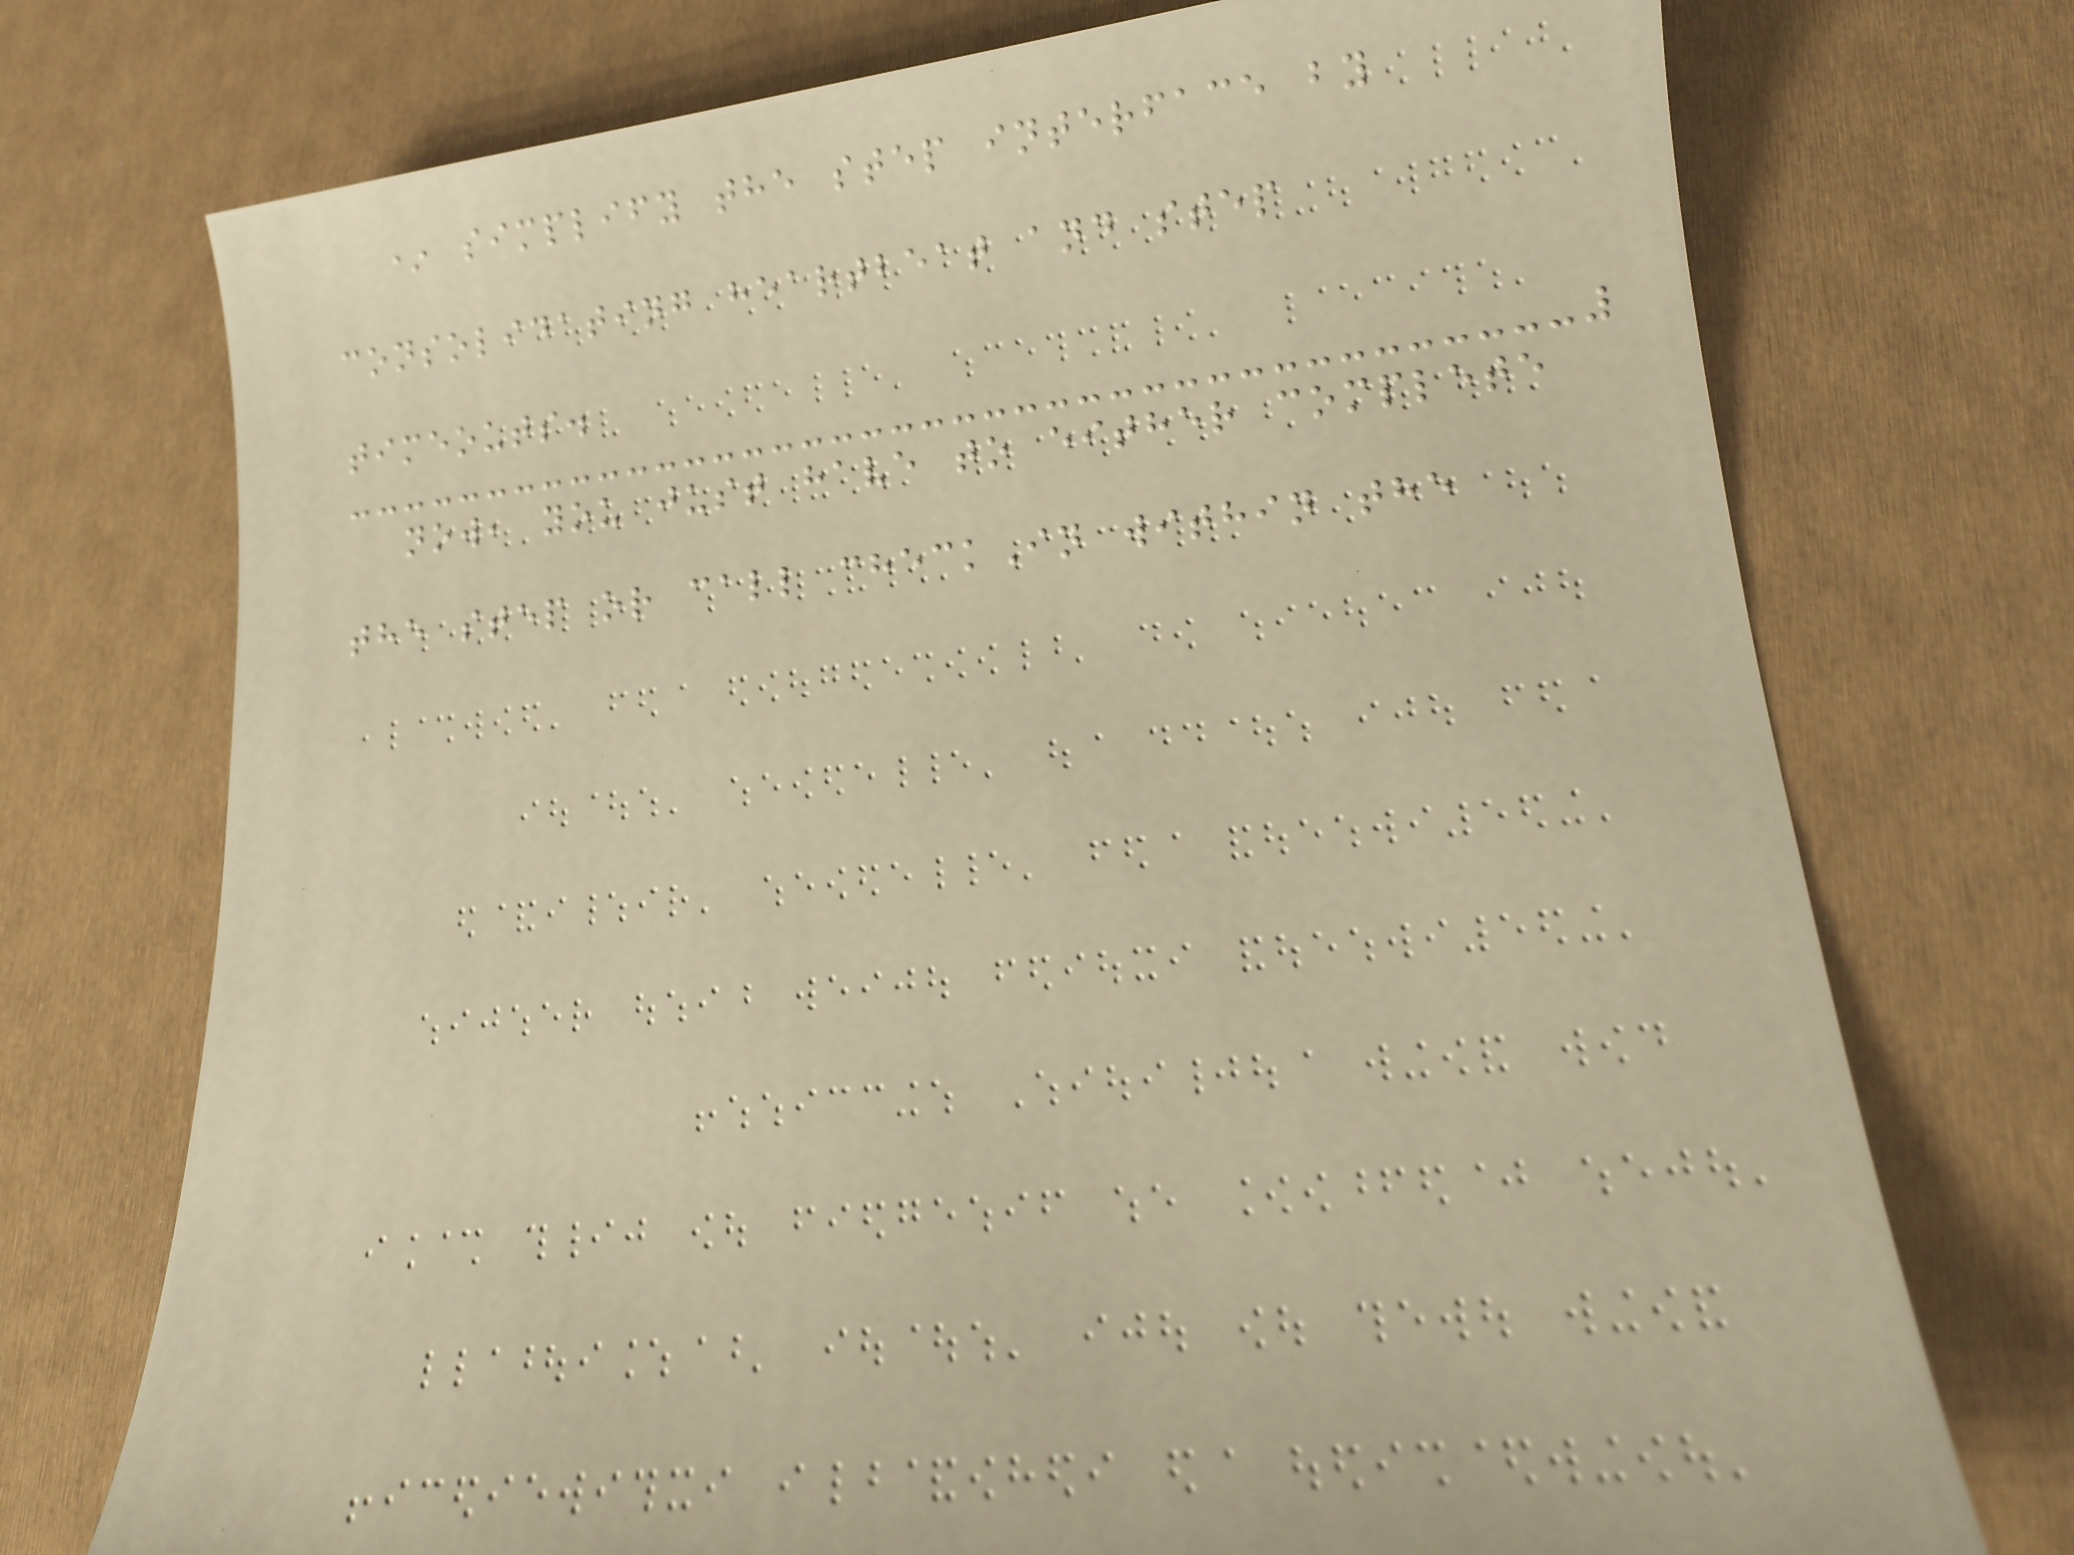* simplify the step interface by
consolidating heartbeat and step
timeouts.
now, you just have to either complete
the step or call checkIn within the
